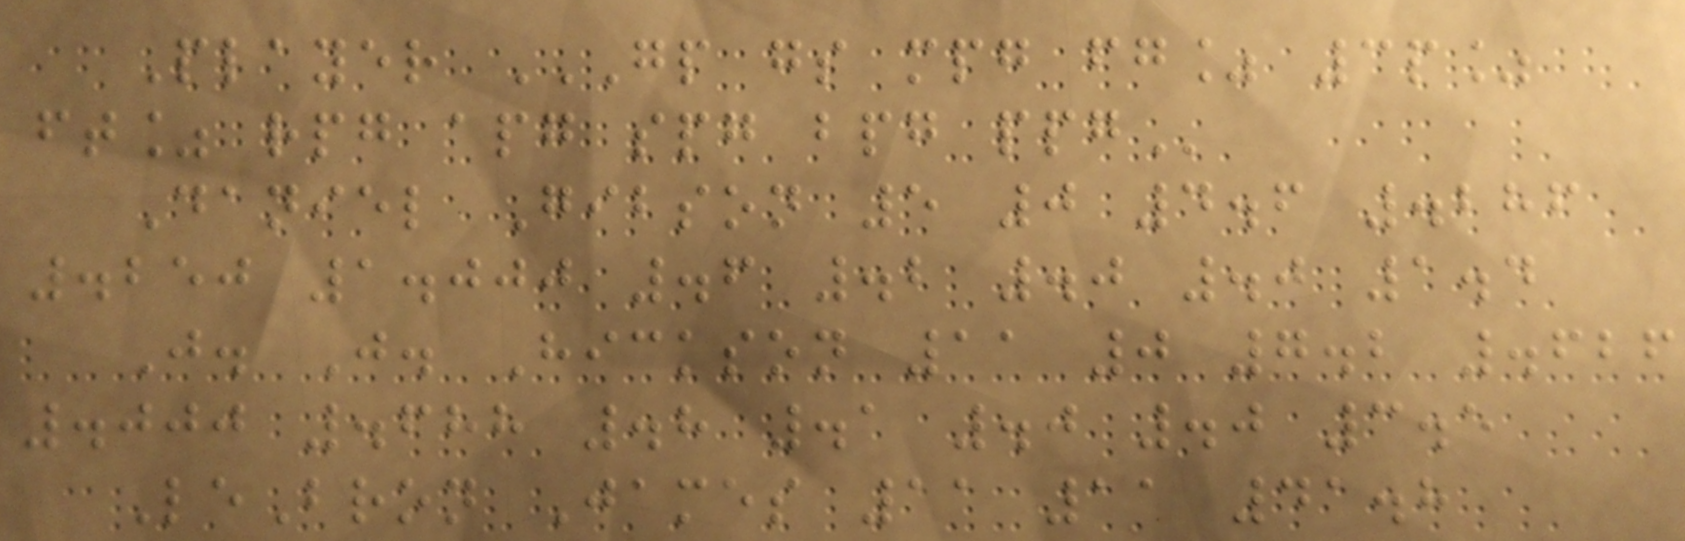Player GP GS MPG FG% 3P%
FT% RPG APG SPG BPG PPG
Daniel Gibson 5 0 4.6 .286
.250 1.000 .6 .2 .0 .0 1.4
J. J. Hickson 11 0 7.2 .626
.000 .688 .8 .1 .0 .0 3.5
LeBron James 11 11 41.8
